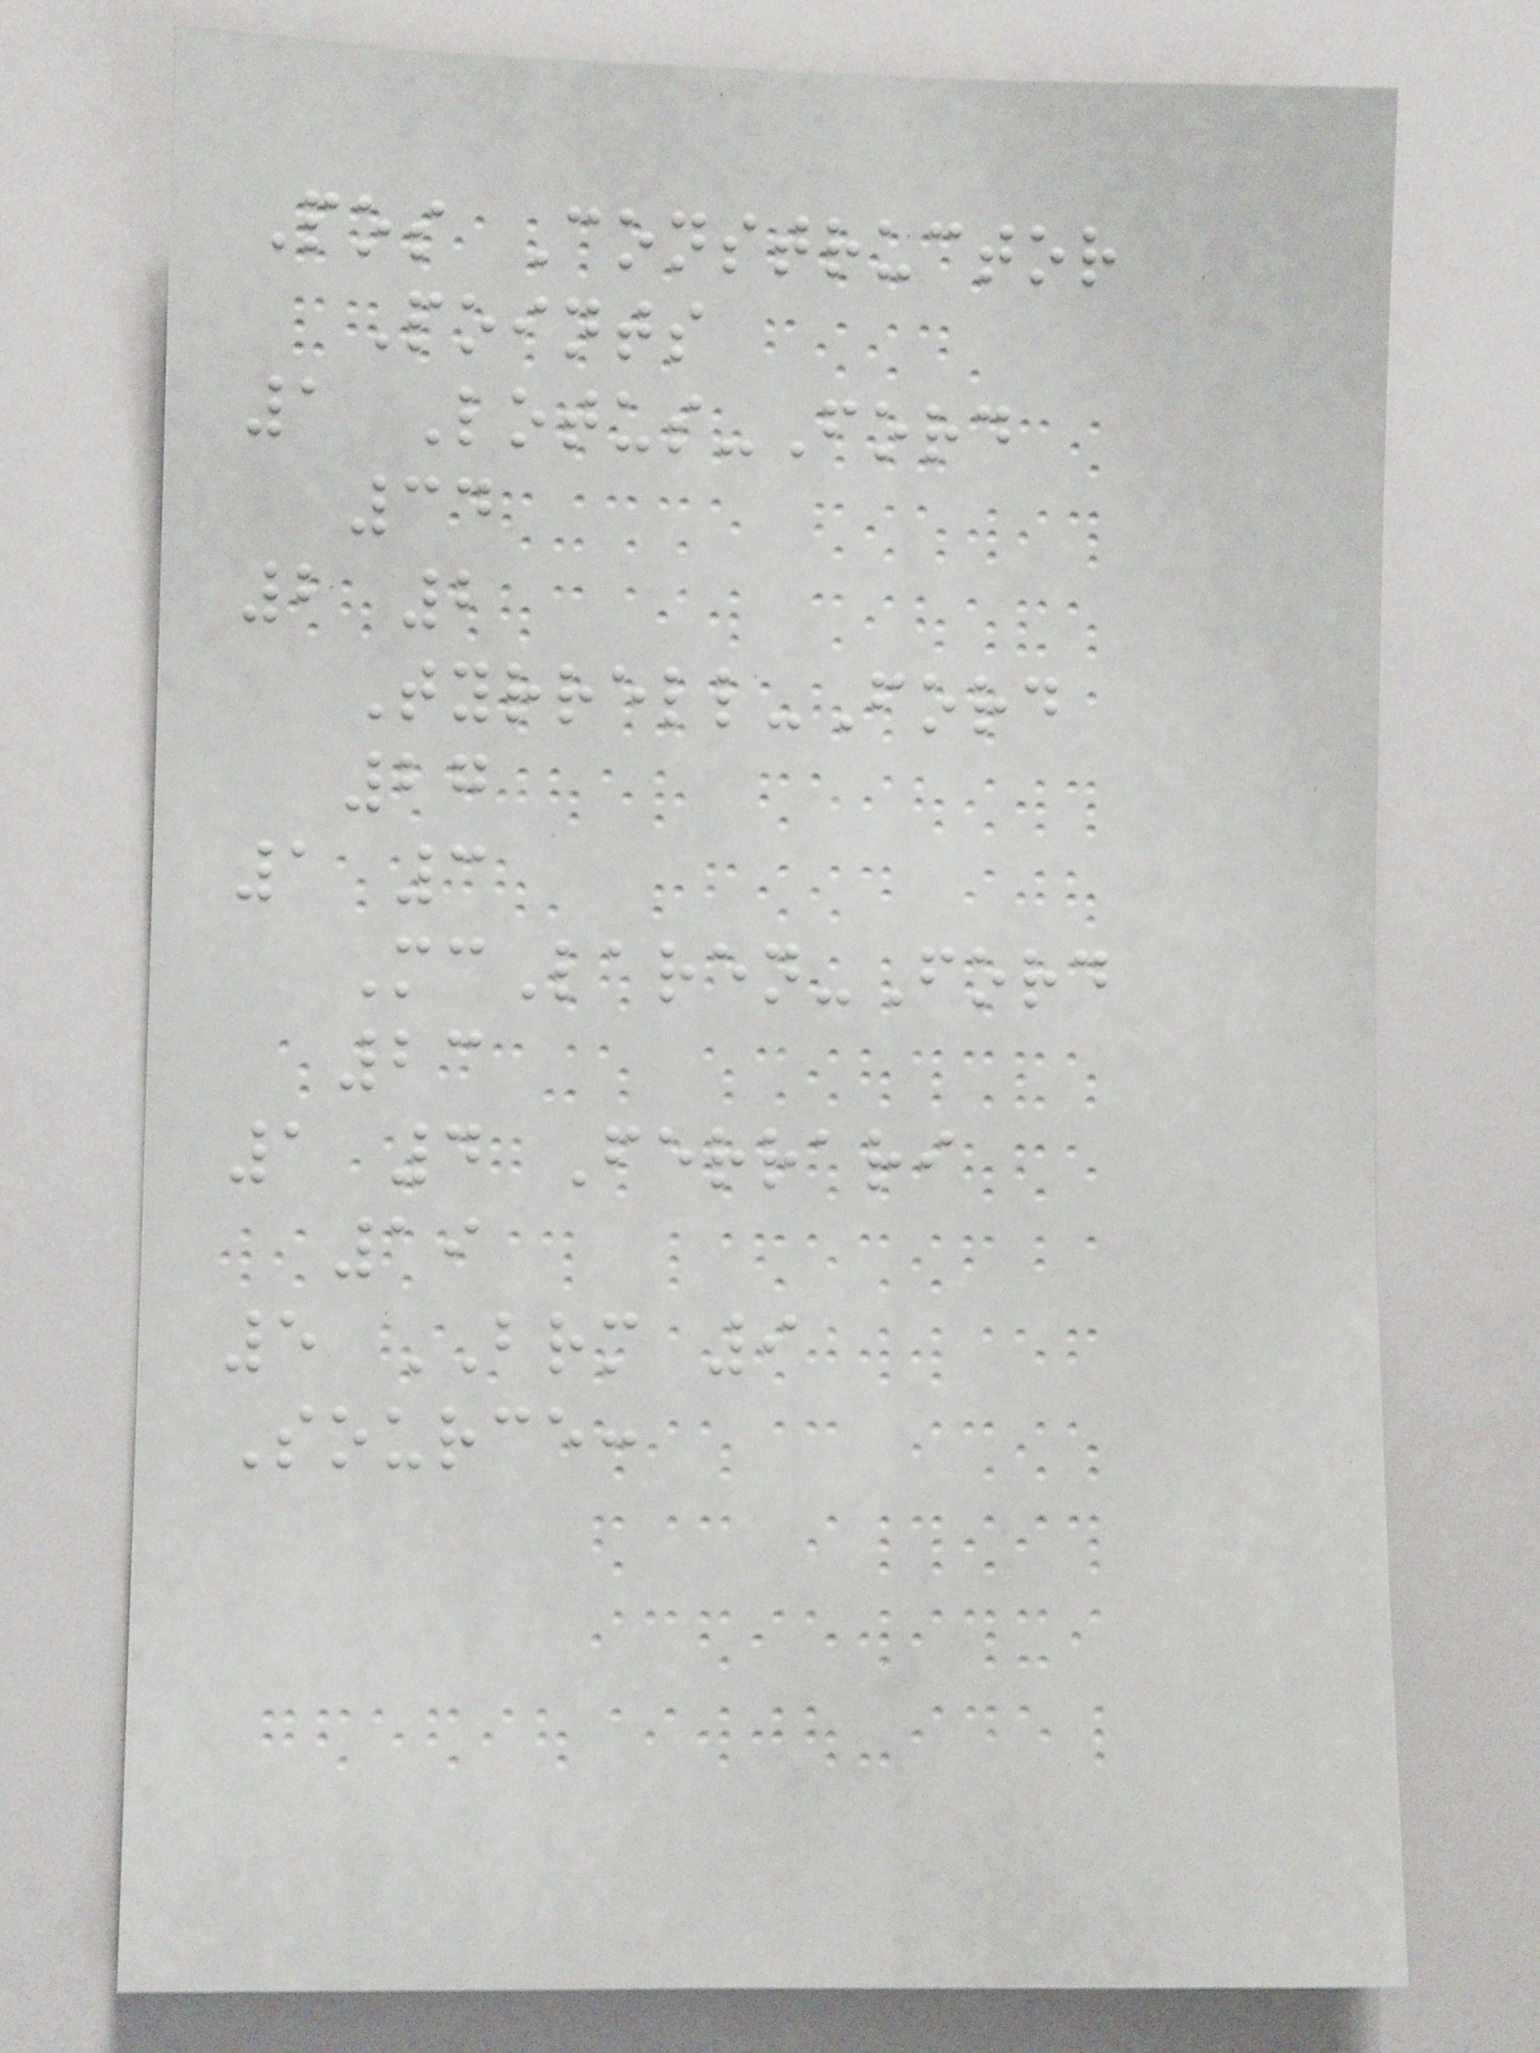Pos Constructor
Points
1 Lotus-Ford
34
2 2
Tyrrell-Ford
27
1 3
McLaren-Ford
23
1 4 Ferrari
19
5 BRM 9
Source:
